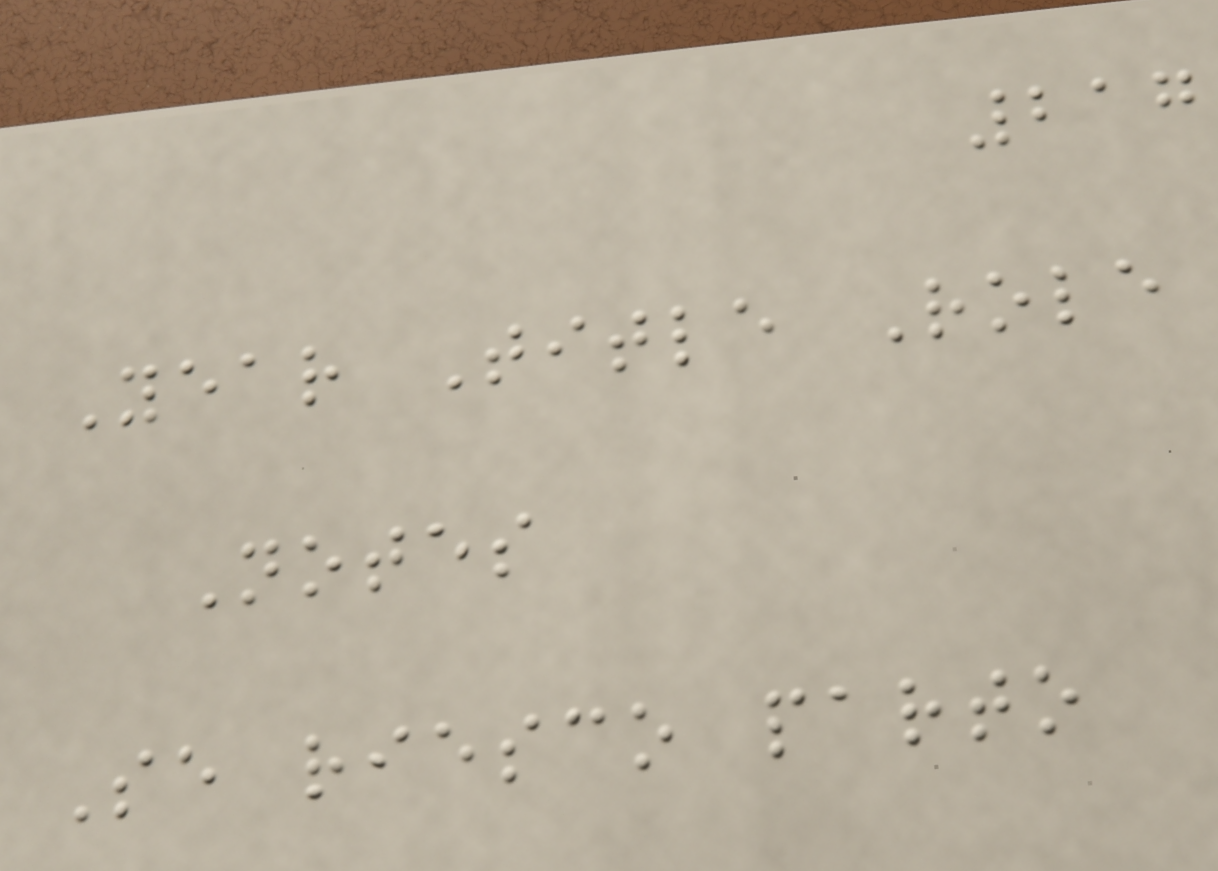217
Year Title Role
Notes
Se riesco parto
